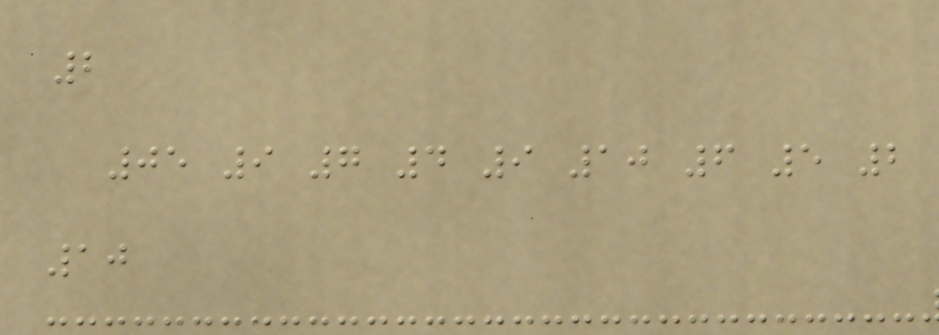2
05 9 7 4 9 10 6 5 2
10
